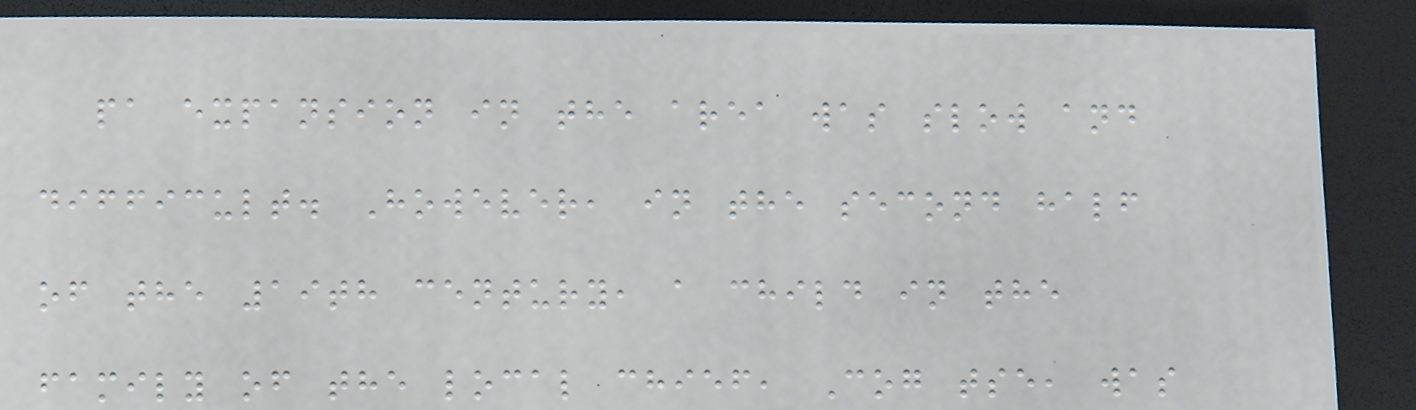pa expansion in the area was slow and
difficult. However, in the second half
of the 19th century, a child in the
family of the local chief, Cog tse, was
